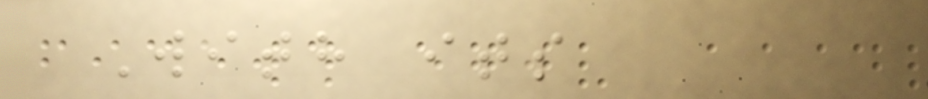With its
